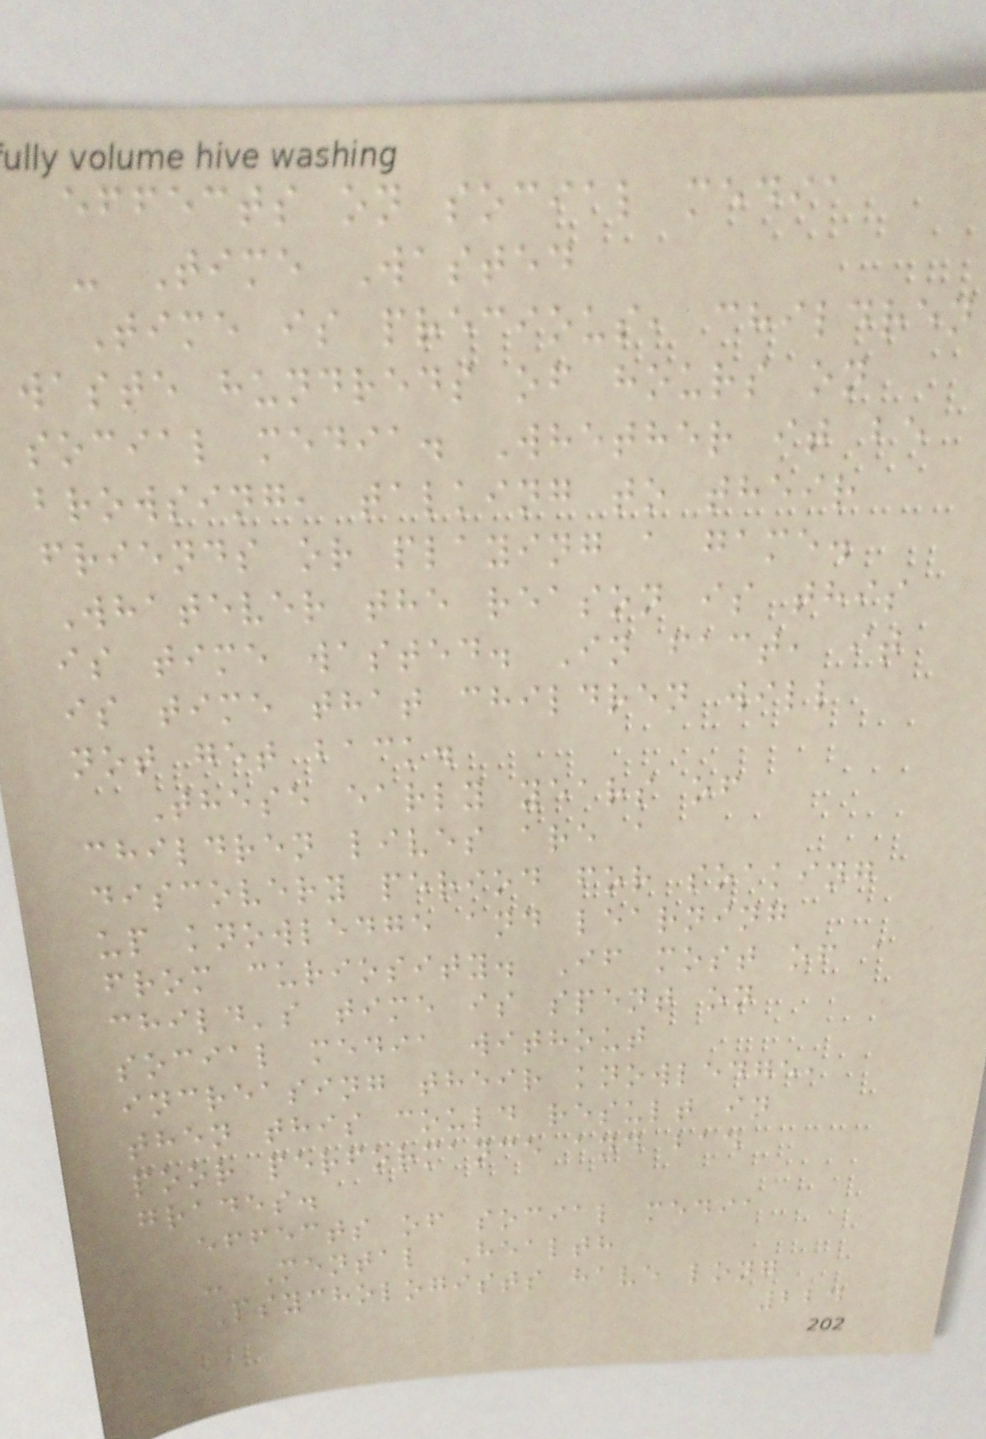effects on social media
- Time Wasted
Time is precious, children
waste hundreds of hours on
social media. Whether it be
browsing, talking to their
friends or playing a game.
Whatever the reason is this
is time wasted. In fact, it
is time that children will
not get back.
These early years of
children lives are a
discovery period for soaking
up knowledge and learning
from curiosity. If most of a
child's time is spent on
social media without
increasing their knowledge,
then this could result in
poor performance and bad
grades.
effects of social media
- Mental Health
Psychologists have long
224
